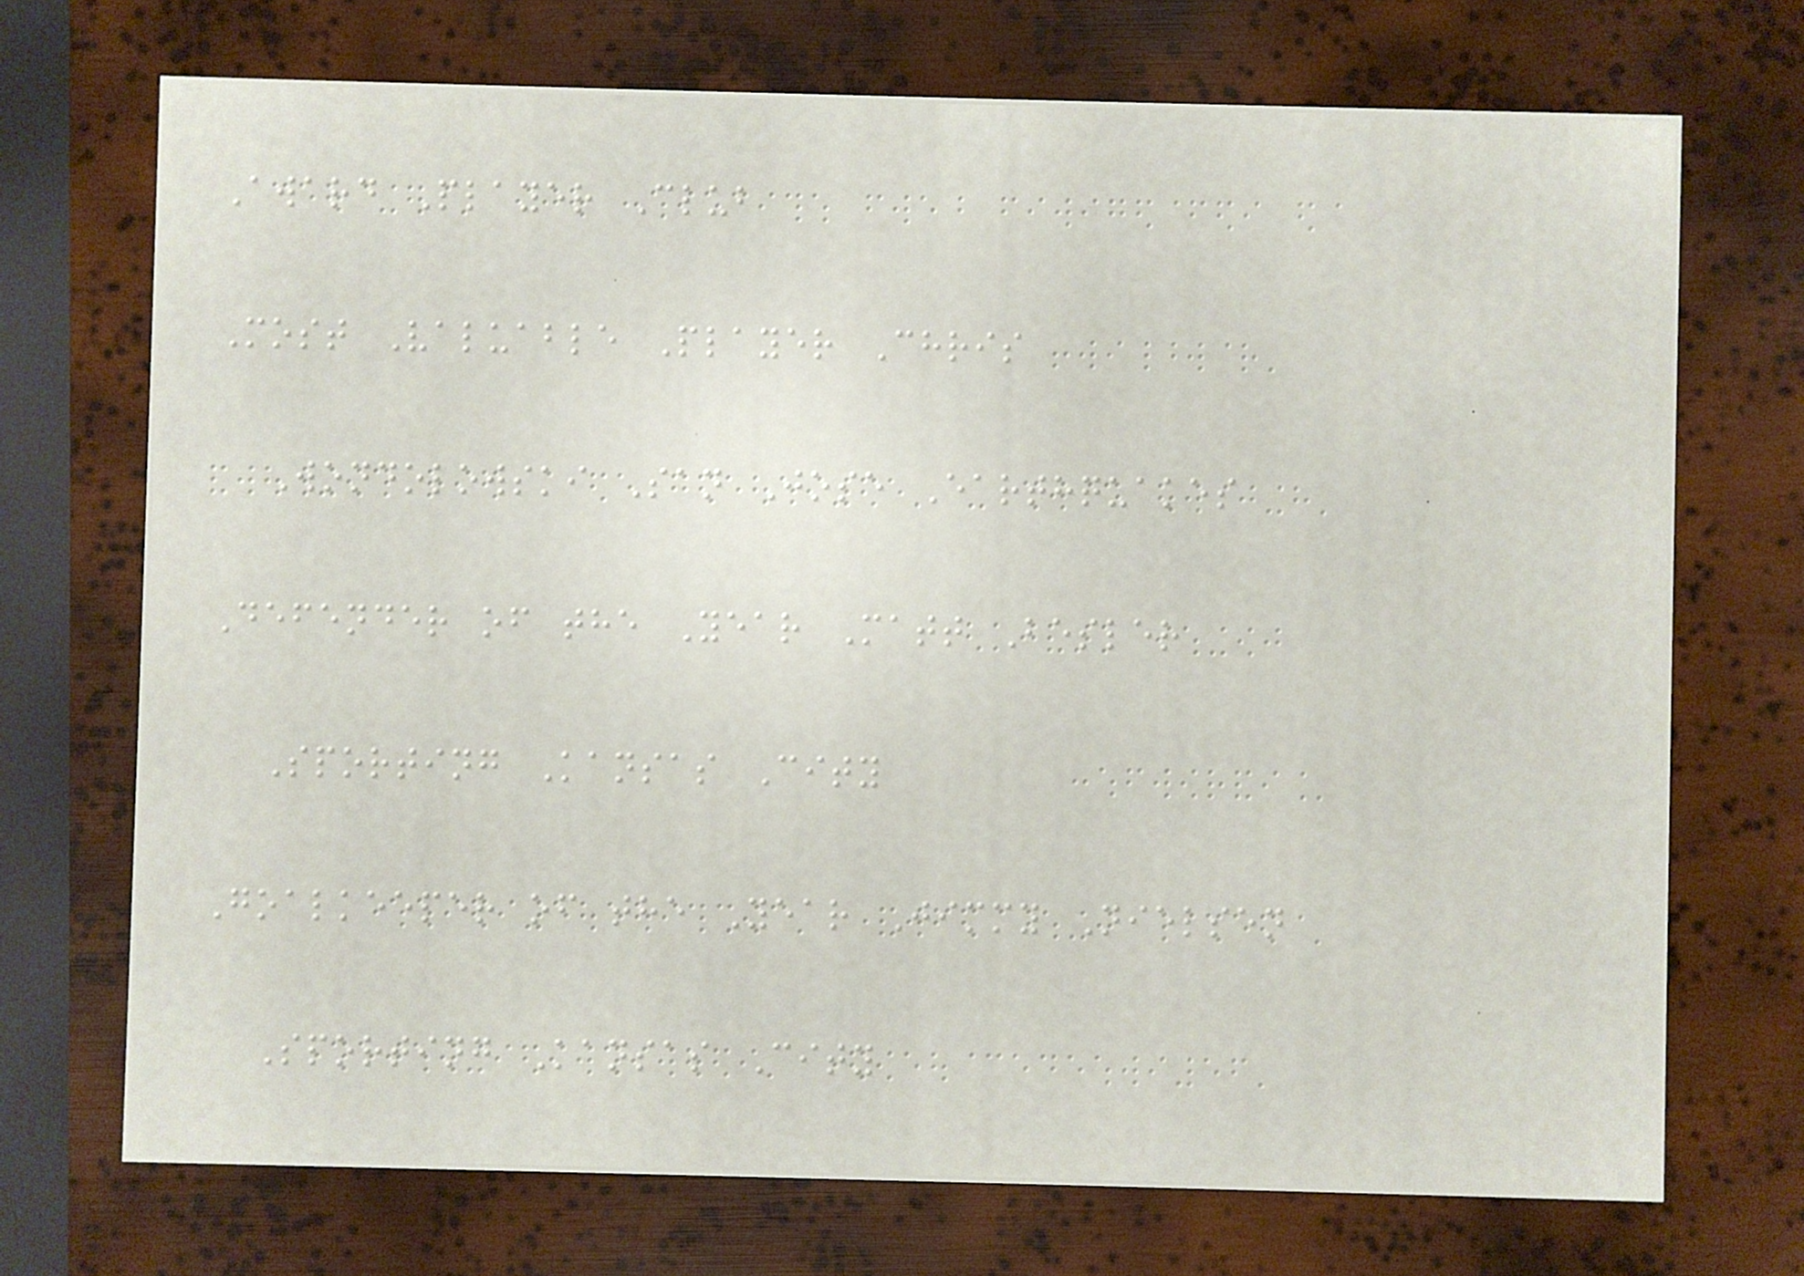Award Player Club
Most Valuable Player Chris
Wondolowski San Jose Earthquakes
Defender of the Year Matt Besler
Sporting Kansas City
Goalkeeper of the Year Jimmy Nielsen
Sporting Kansas City
